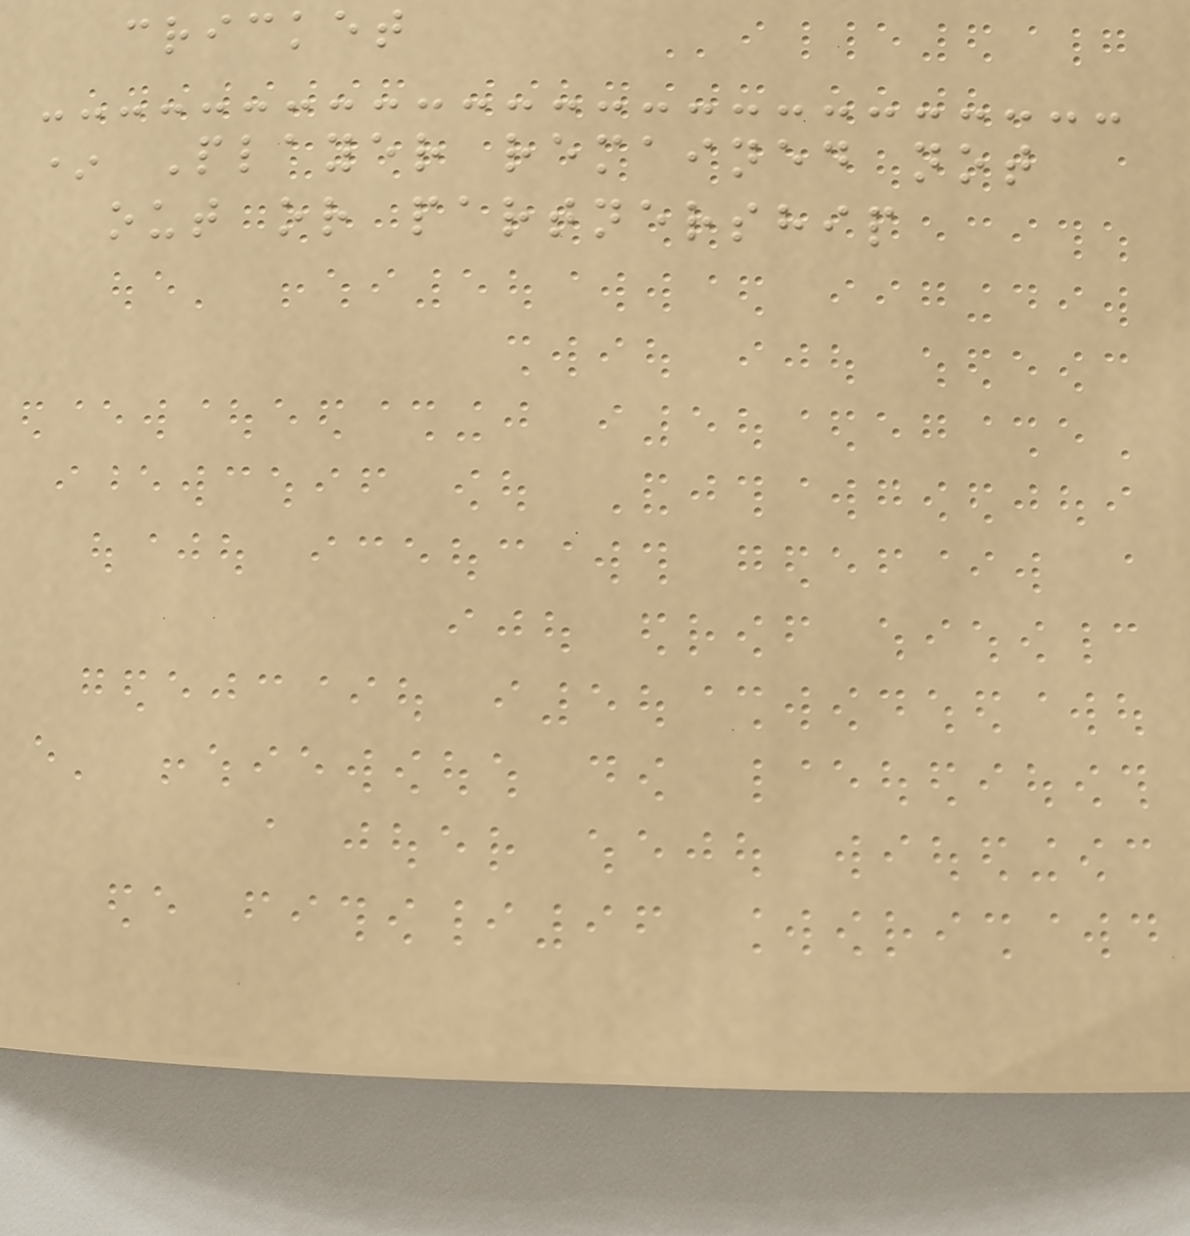cricket
* Player remained not
out or partnership
